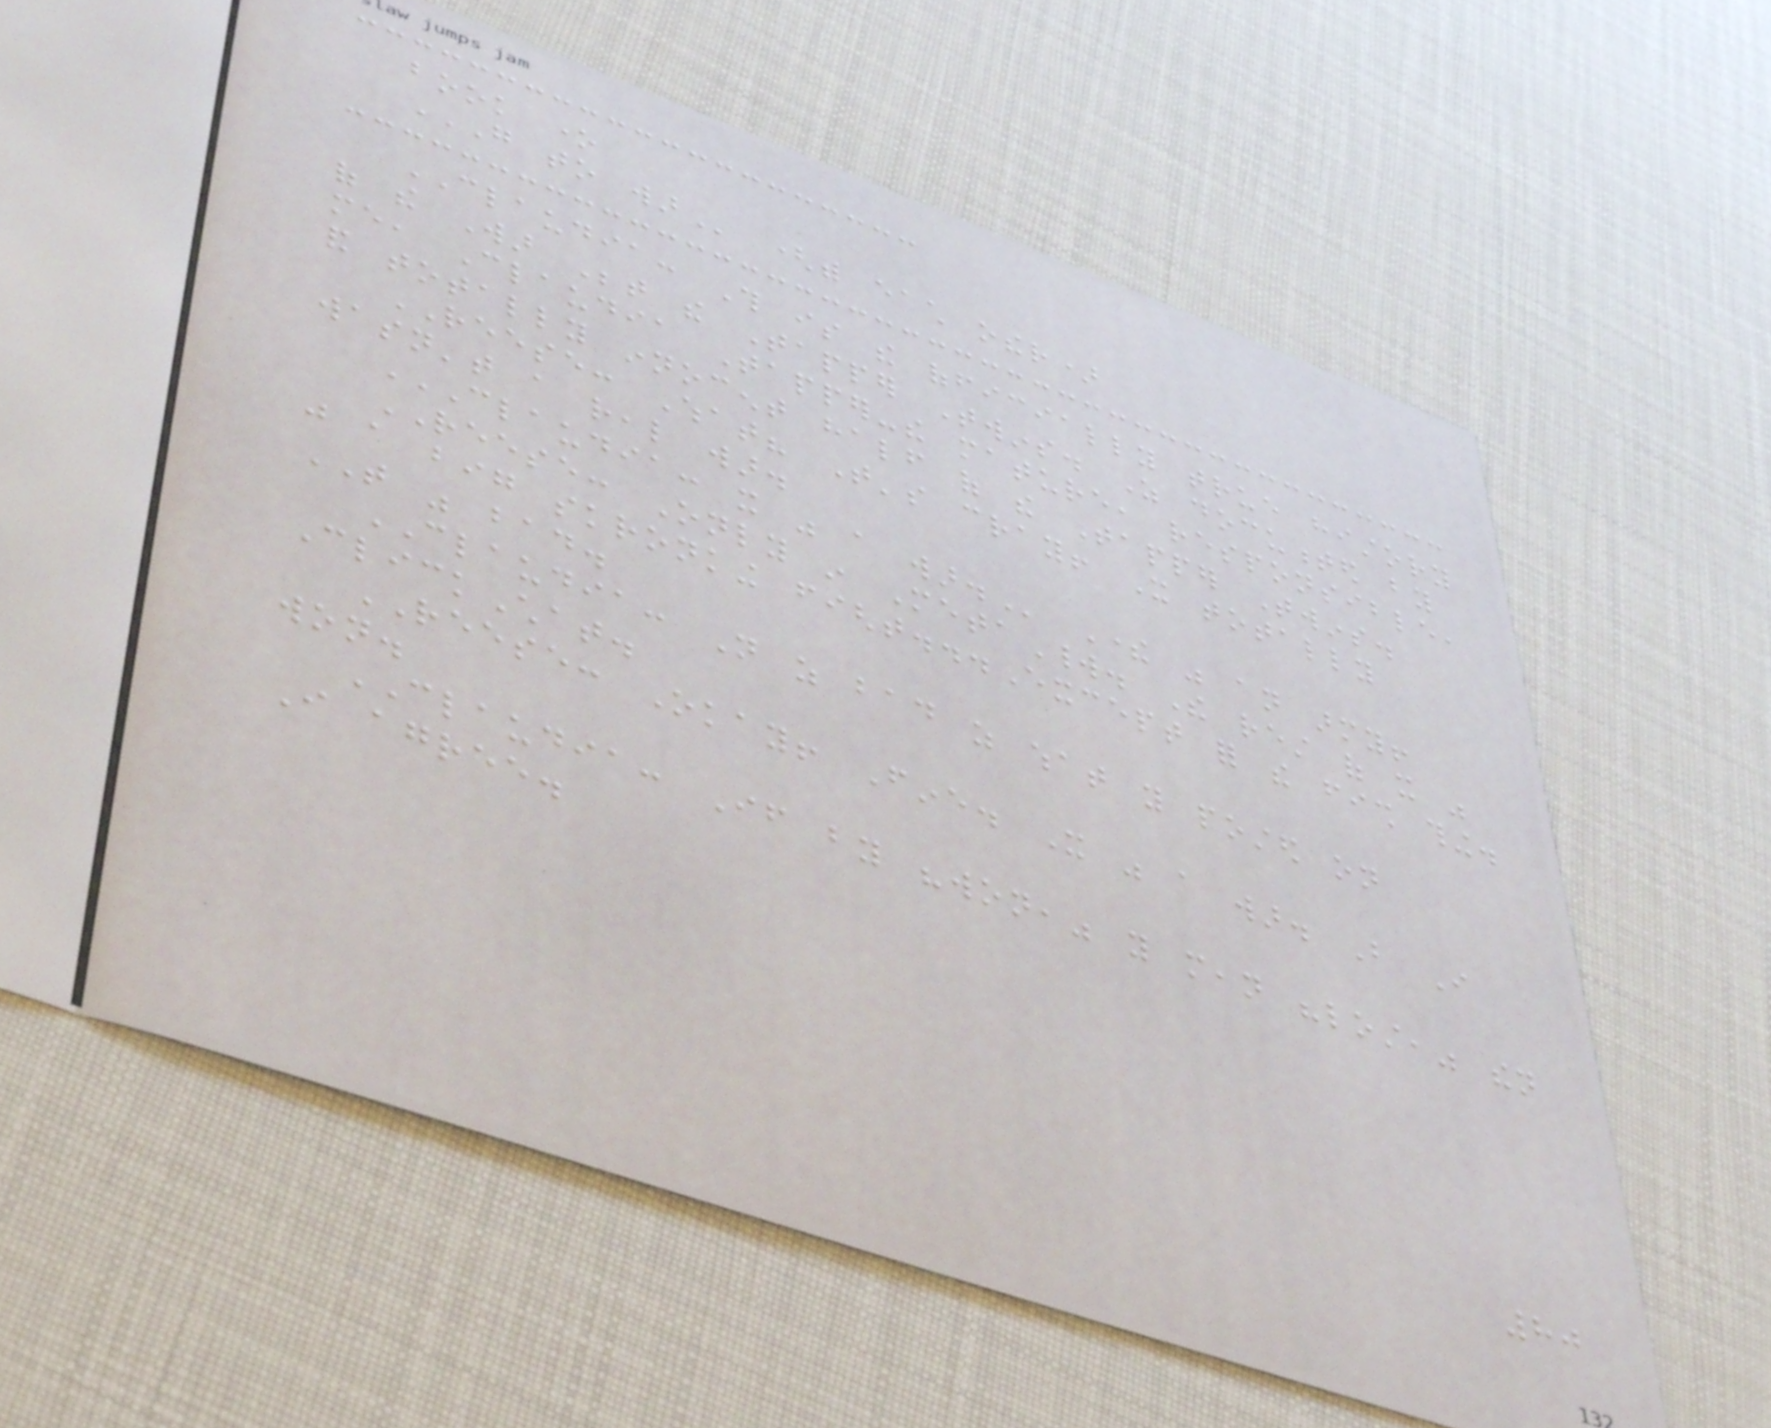book one
GO TO WAR (with each other)
CLAUDIA: This is the officially true history
of the War Between the Tapper Twins. As documented by
me, Claudia Tapper-the mature, responsible,
and totally innocent half of the Tapper Twins.
REESE: What? That's cray! It totally
wasn't a real war.
CLAUDIA: IT WAS A WAR. There was an army!
REESE: Only in MetaWorld. The rest of it was
just a big skronking fight...Except for the fish thing.
THAT was bad.
CLAUDIA: Not as bad as what you posted on
ClickChat.
REESE: Okay! Fine. It was a war. But I
won.
CLAUDIA: If by "won," you mean "lost," then
I agree.
80
